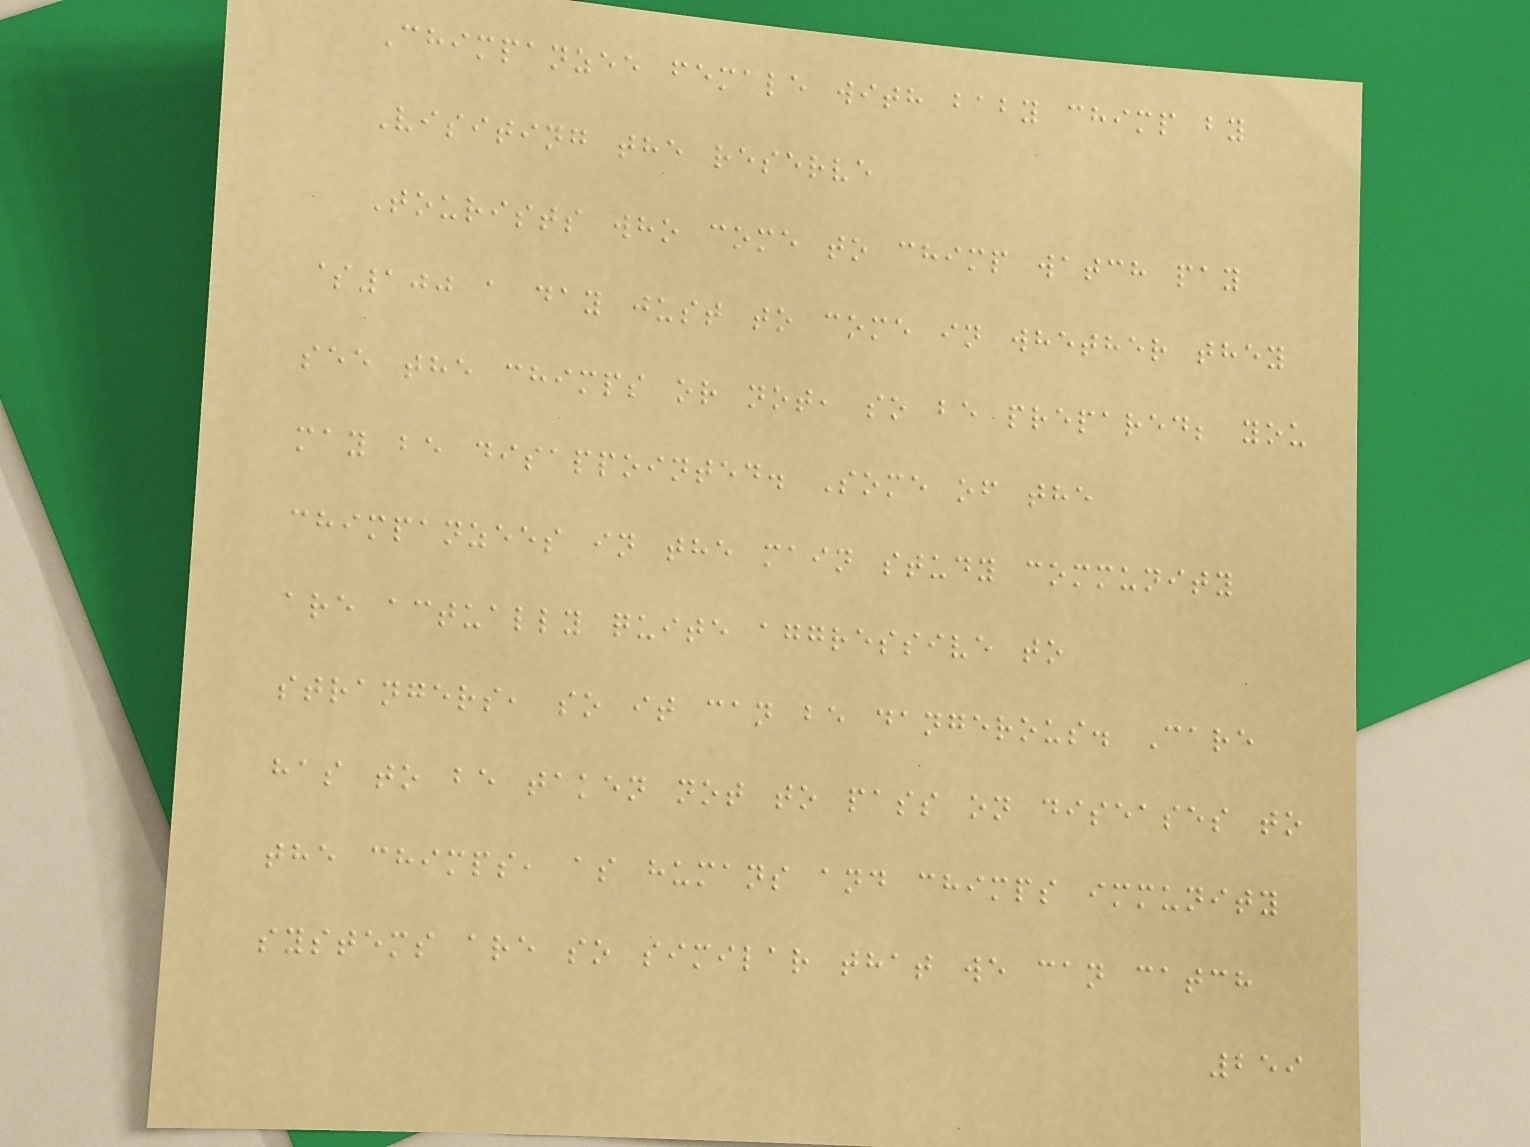Chimpanzee female with baby chimp by
Visiting the reserve
Tourists who come to chimp watch pay
$100 a day just to come in whether they
see the chimps or not, so be prepared; you
may be disappointed. Some of the
chimpanzees in the main study community
are actually quite aggressive to
strangers, so it can be dangerous. Care
has to be taken not to pass on diseases to
the chimps, as humans and chimps immunity
systems are so similar that we can catch
259
